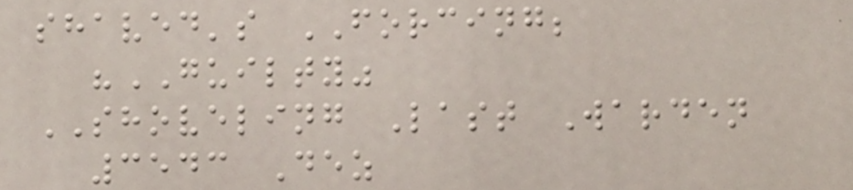shaved's FORCING;
"GUILTY"
SHOVELING Last Warden
3543 Dez
